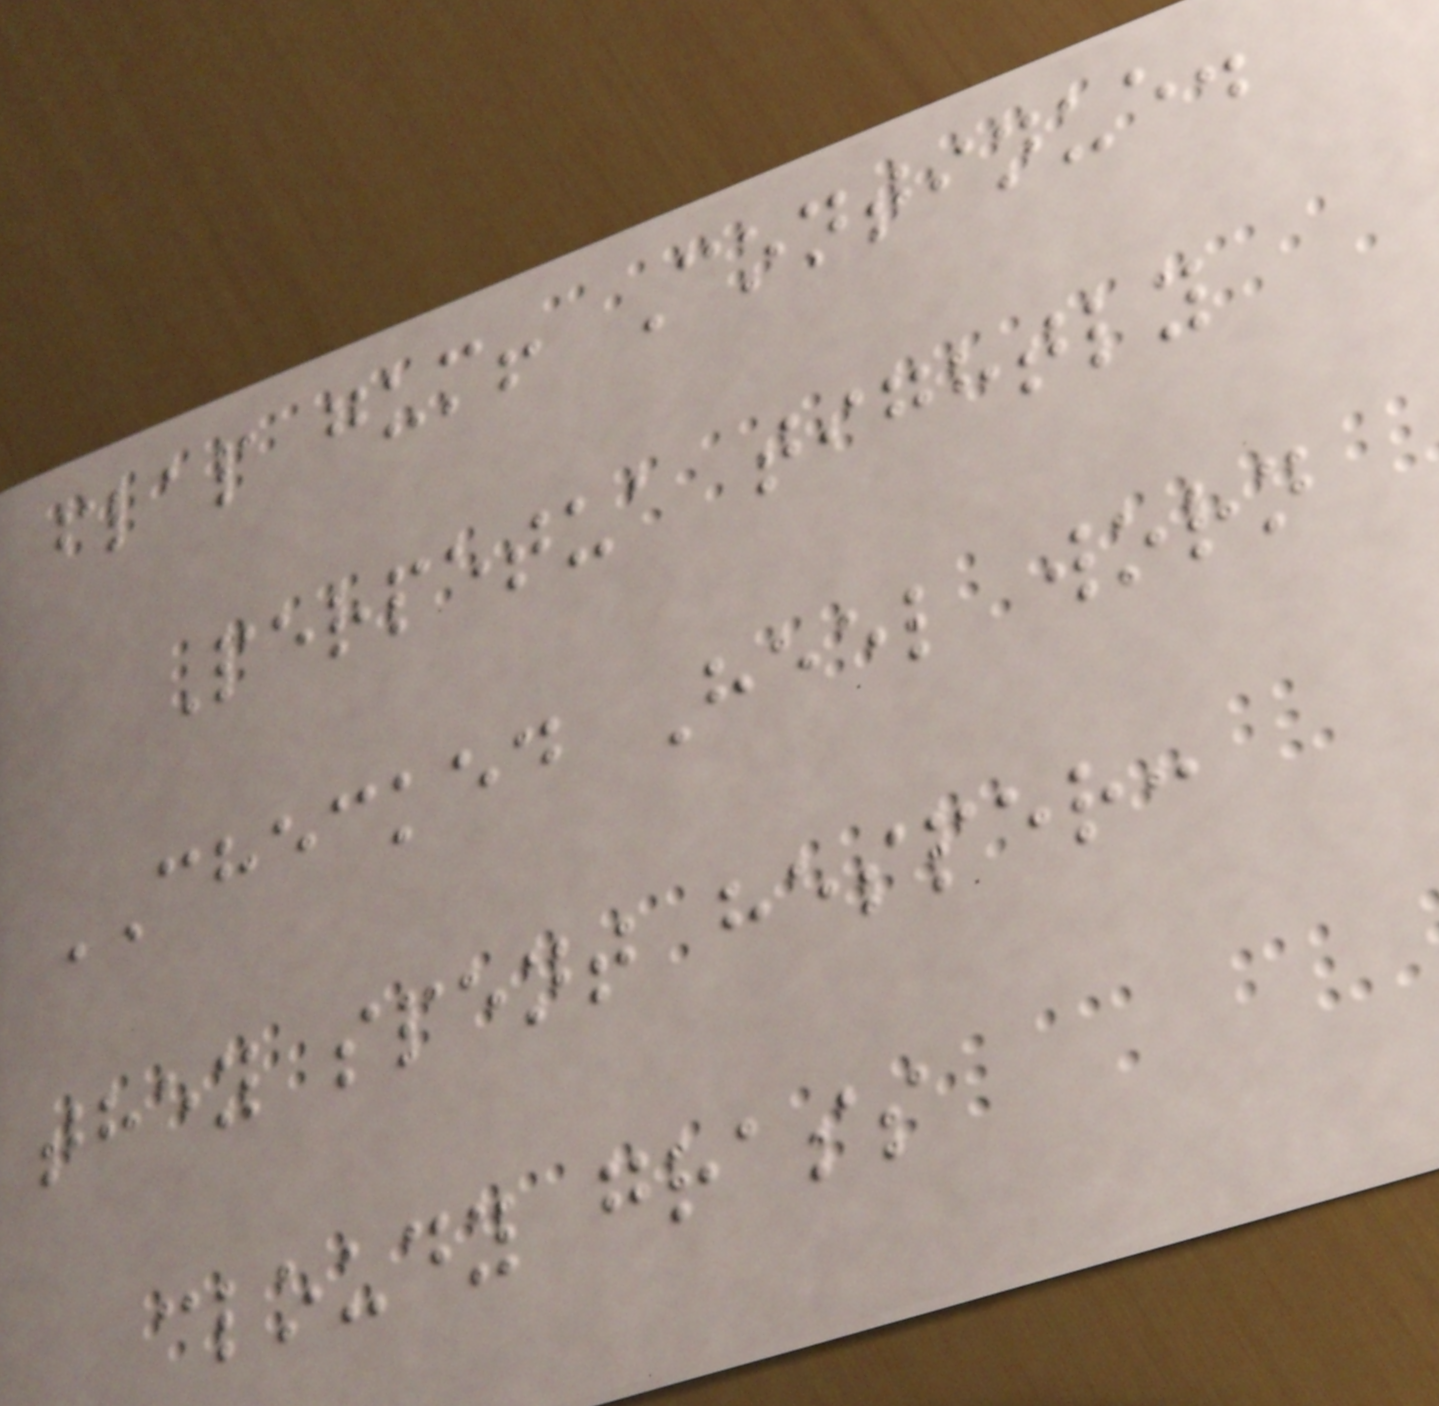flap gum! Continue.
Perpetua tightly
CHECKED Heel worn
they spent hesper:
cloudy grass
